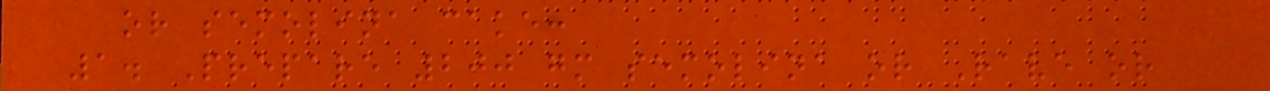or semolina cake:
1. Prepare 200 gm semolina or Rave or
